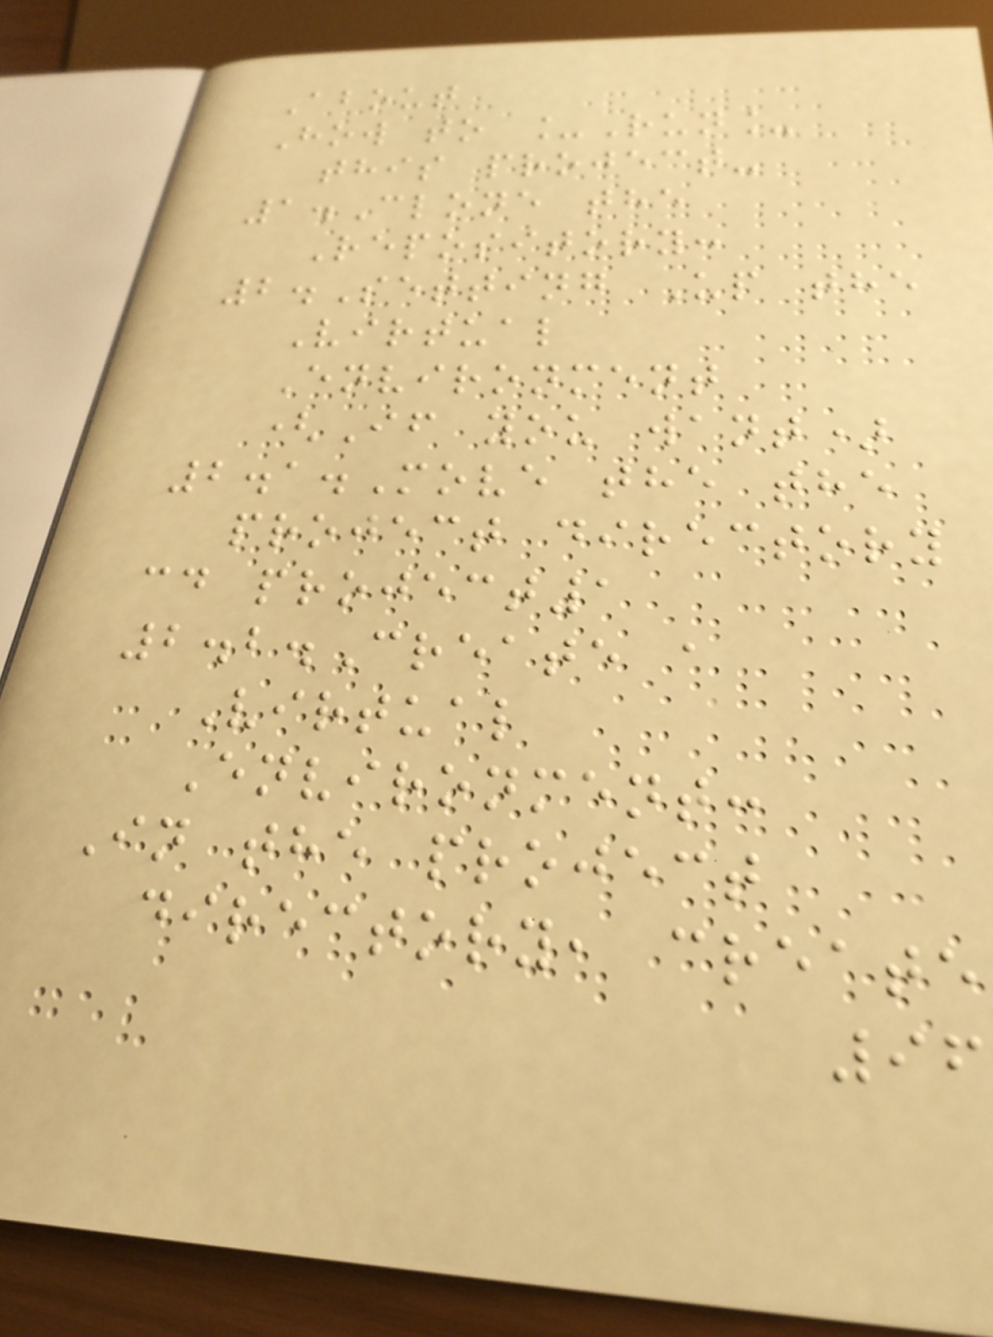About
How to _Run_
this project-
1.Clone the
Repository:
2.Setting Up the
Virtual
Environment
(If you want)
2.1.Move the the
project directory
cd project1
2.2.Create a
Virtual
Environment:
In the project
directory, create
96
